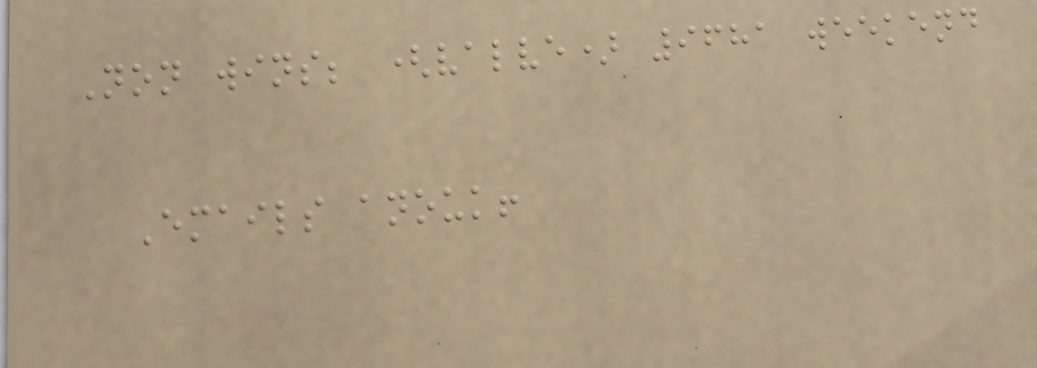Non wins; (valve) 9681 weekend
Emails anouk!
